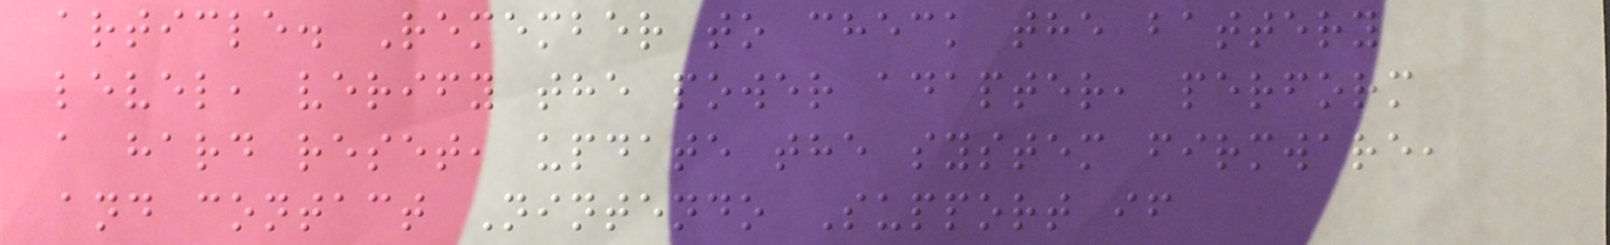article. Remember to check the battery
level, verify the power adapter, perform
a hard reset, update the system firmware,
and contact Nintendo Support if
